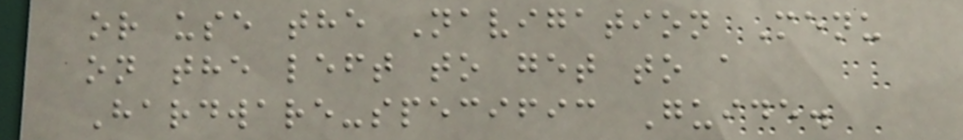or use the Navigation Menu
on the left to get to a
Hardware-specific Guide.
